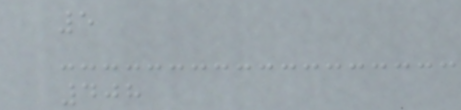5
408
